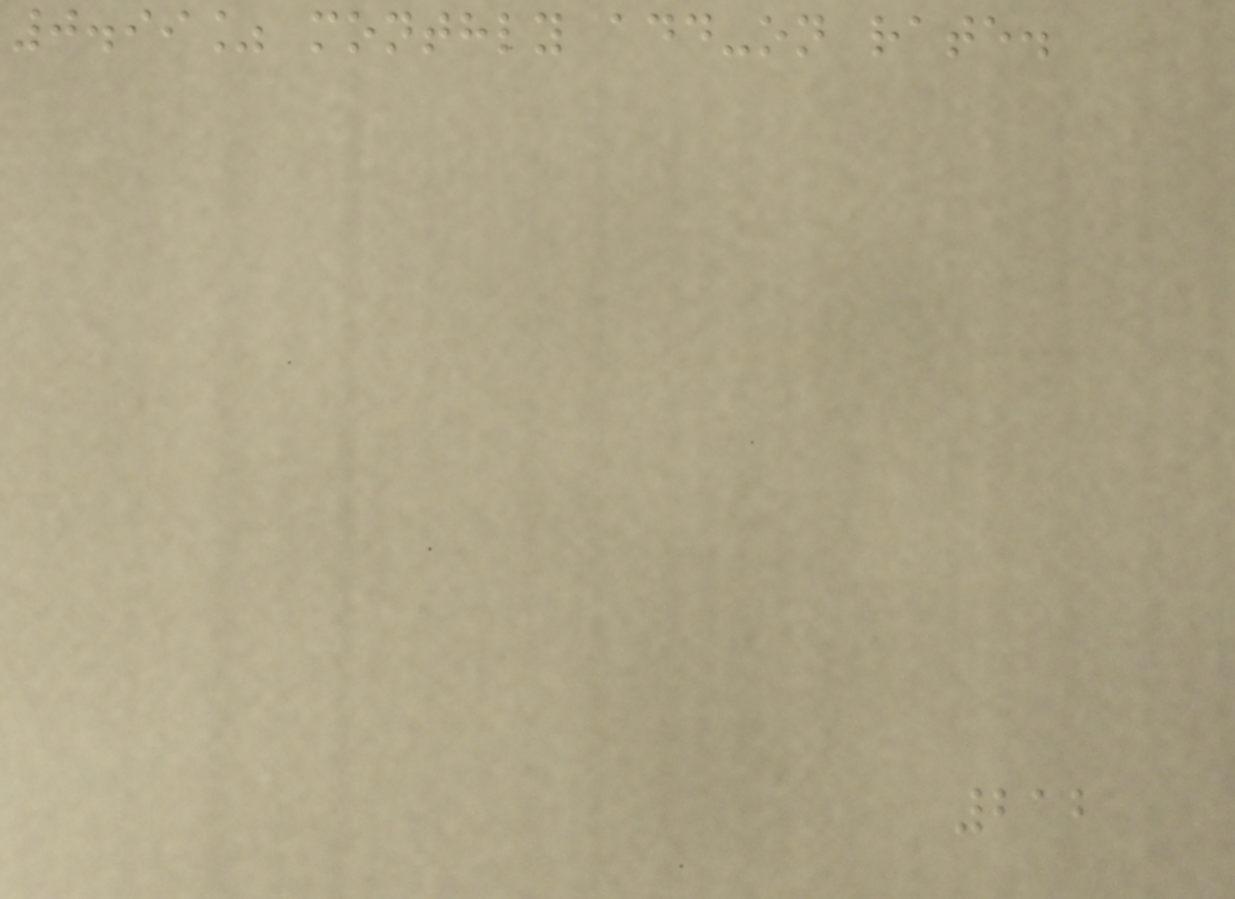0.99% monthly add-on rate.
212
